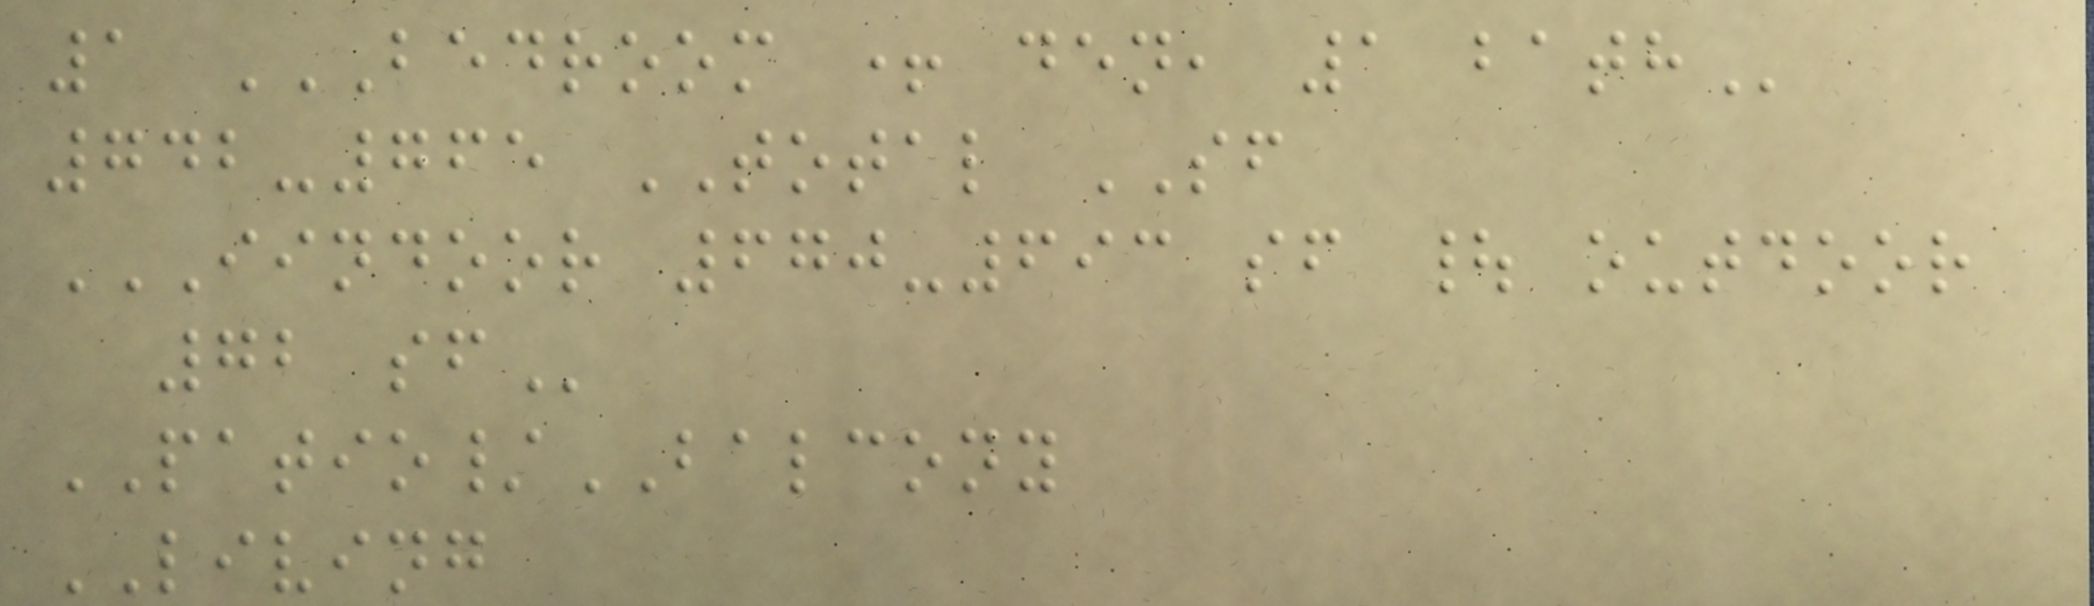1 BEDROOM + DEN, 1 BATH
742-765 TOTAL SF
IINDOOR 670-693 SF | OUTDOOR
72 SF
PATIO/BALCONY
LIVING
